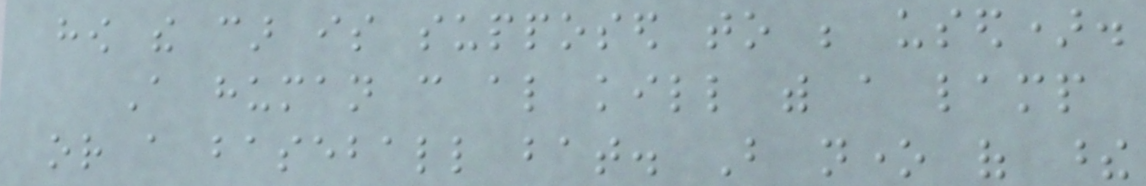how the car is supposed to be used).
A human can also kill with a lamp
or a baseball bat. But none of these
